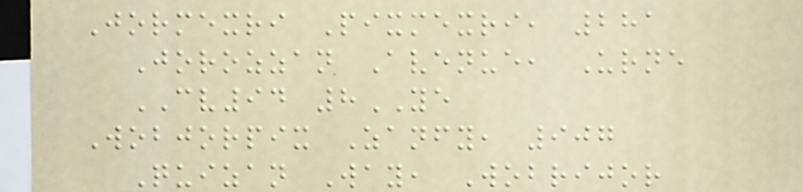Jormexri Pixmexri, 281
Jorozzan Avenue, Urne
CV94 8YE
Wobjorpix Zanfy, 907
Quizan Way, Wobrijor
